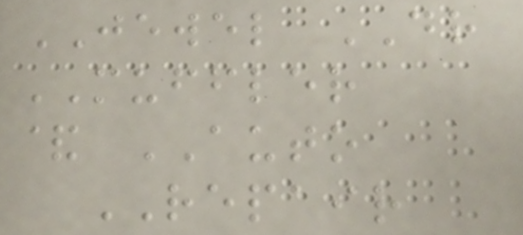JEWEL DR
MUFFLER
& AUTO
REPAIR
